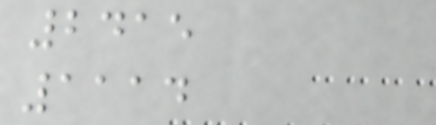2415
1114
